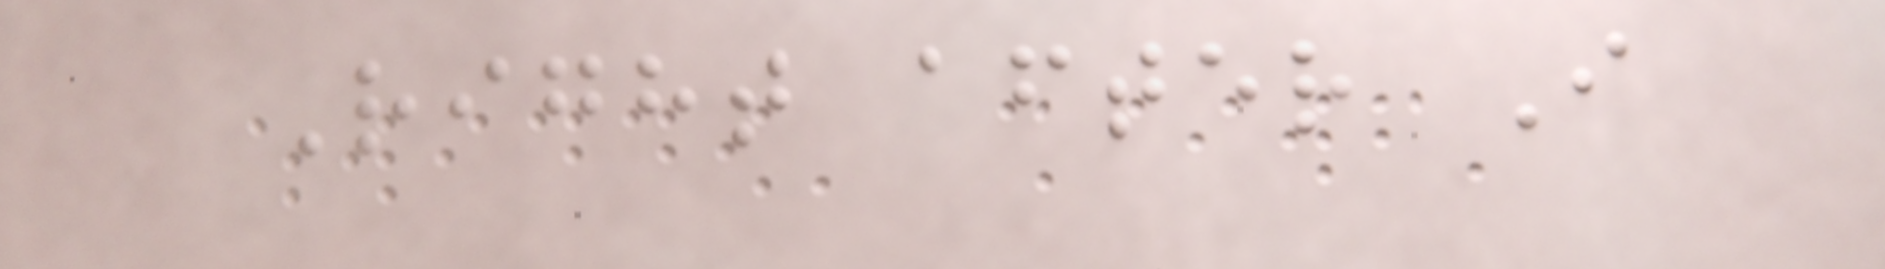Right after I
